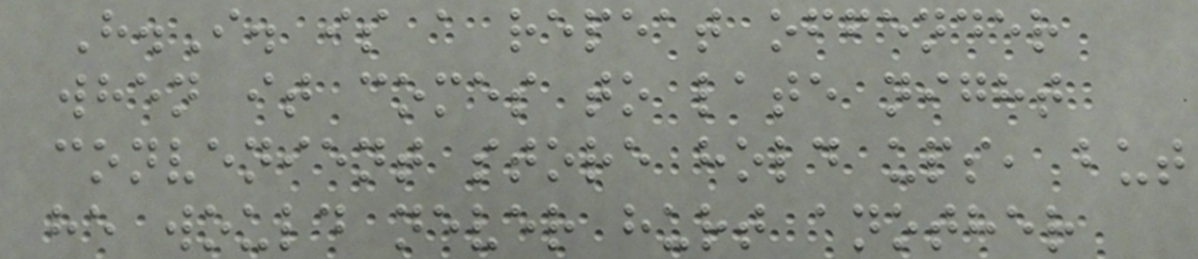H.I. is a repeat offender
when it comes to late night
convenient store hold ups, but
he would never hurt another
